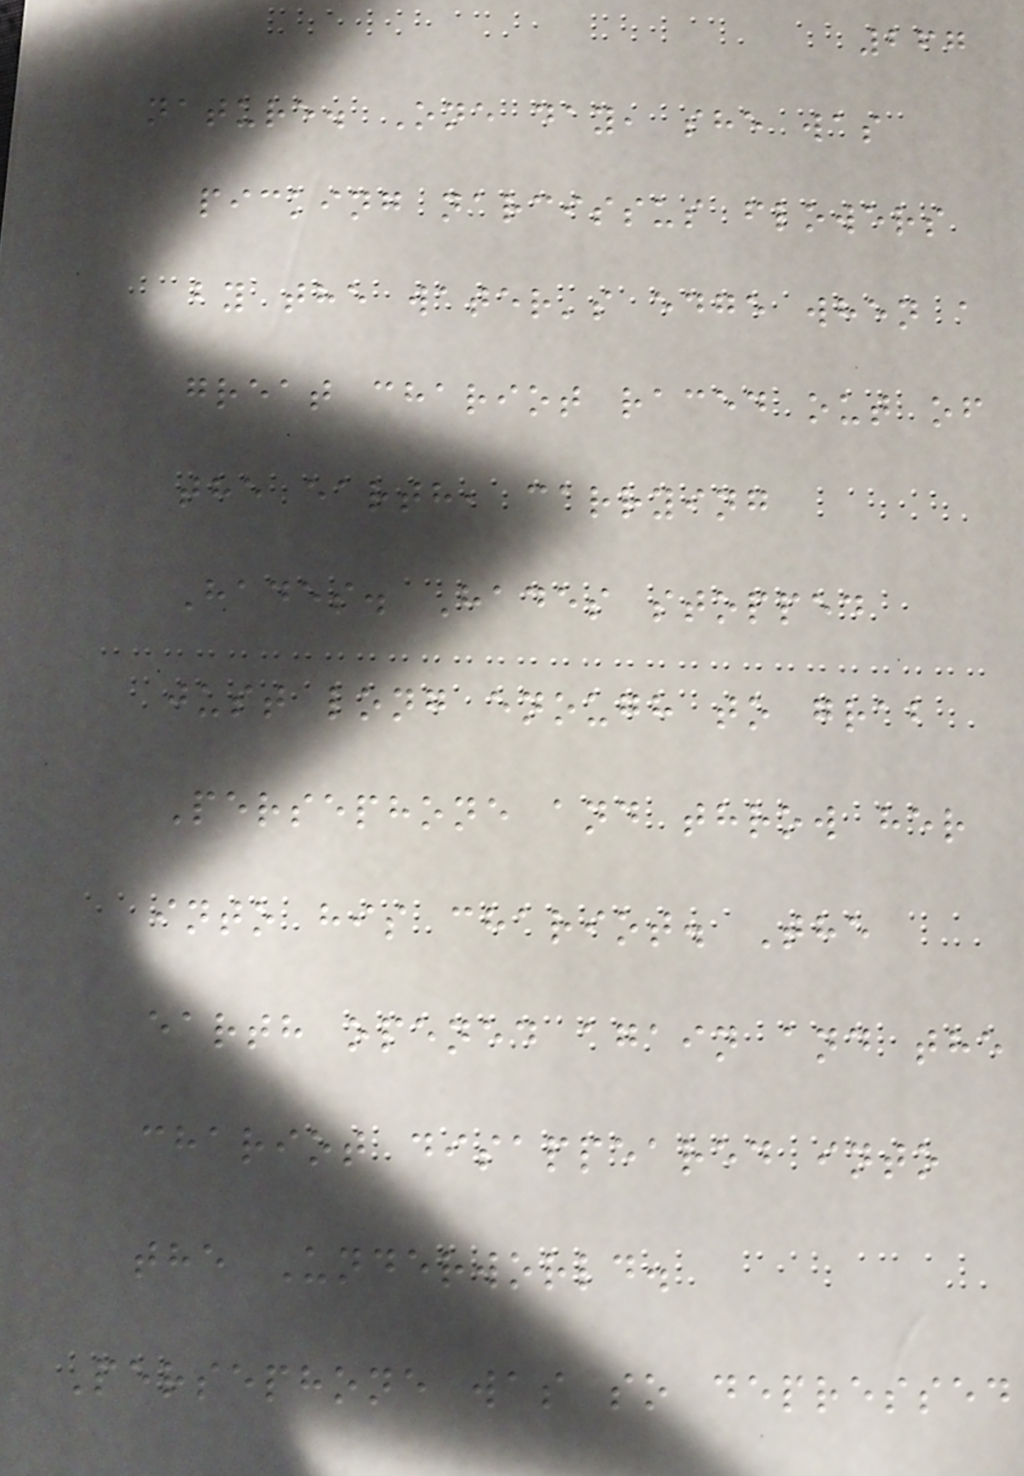267
nature. One day, she was
picking narcissus flowers
by the water's edge when a
great chariot raced out of
the earth, carrying
Hades. Hades stopped
just long enough to grab
Persephone and throw her
into his chariot. The
earth opened again and the
chariot disappeared into
the Underworld.
Persephone was so depressed
